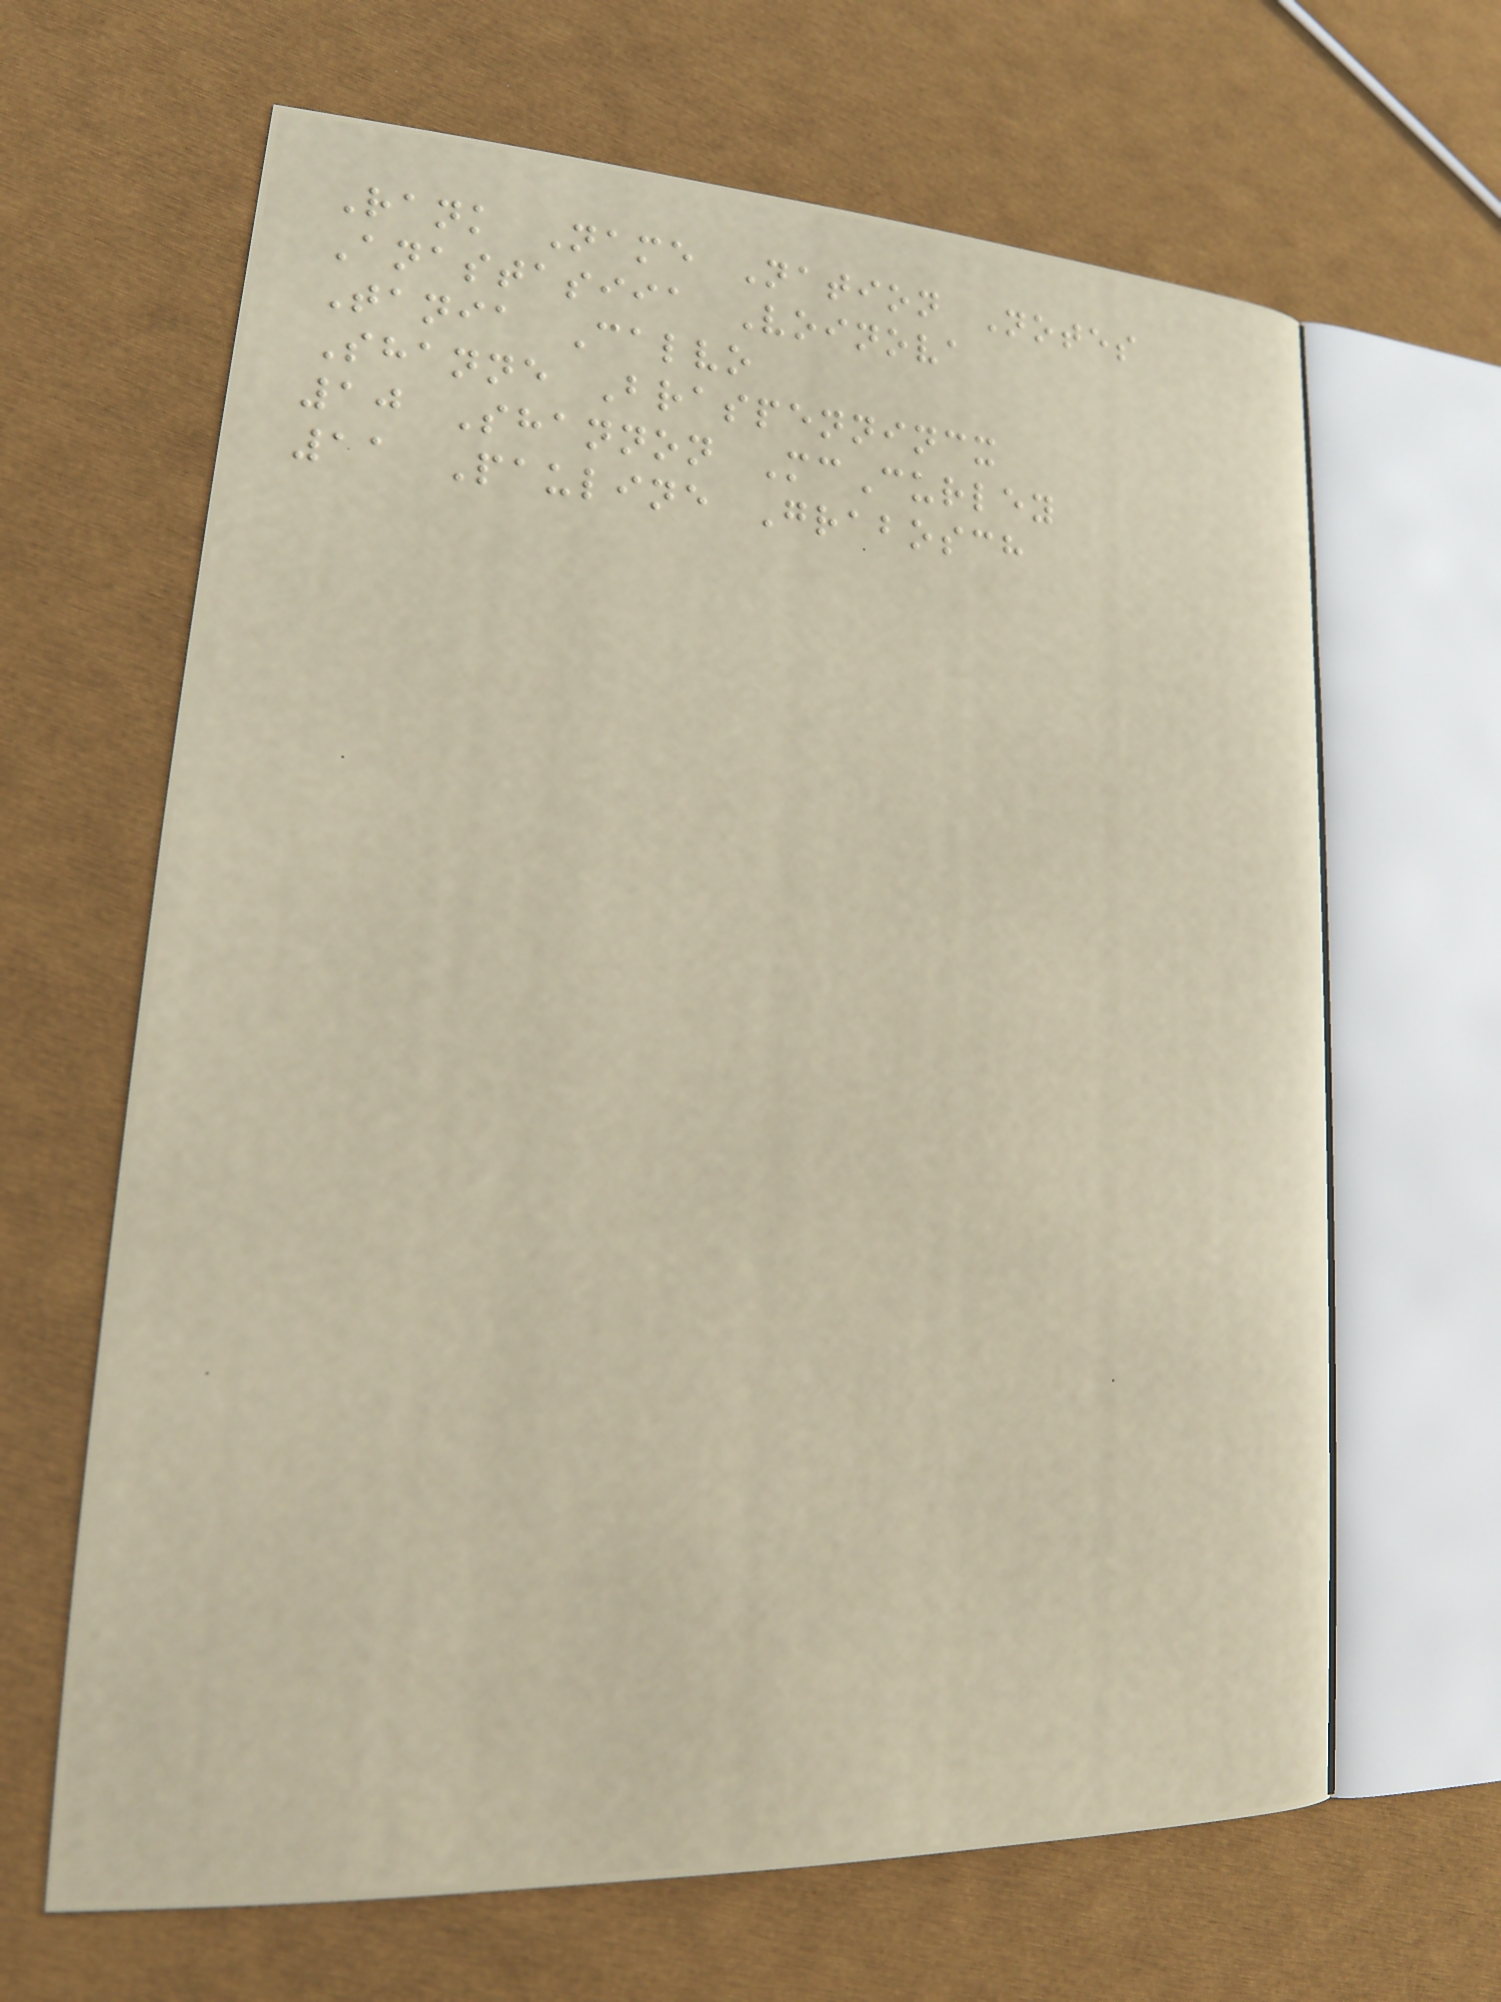Rank Name Nation Notes
Anastasiia Voinova
Tania Calvo
Shanne Braspennincx
10 Shannon McCurley
11 Pauline Grabosch
